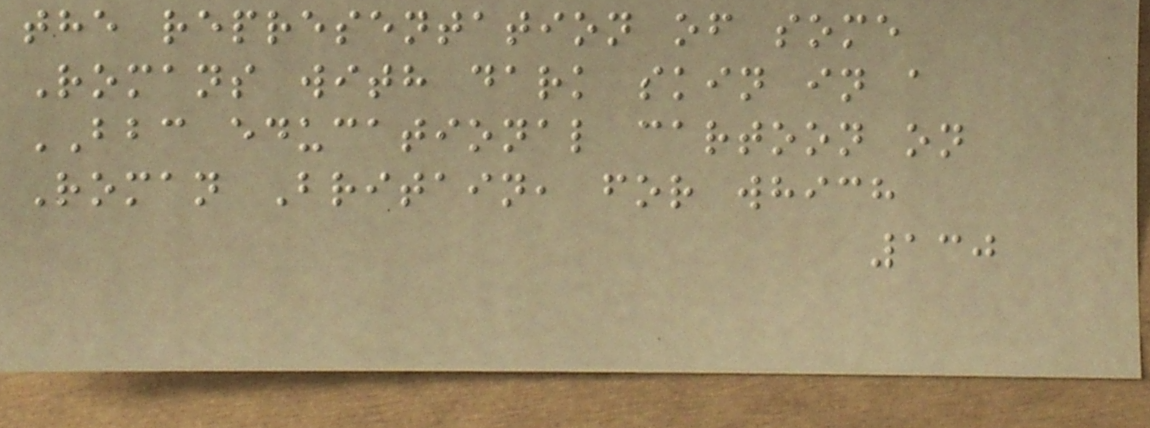the representation of some
Romans with dark skin in a
BBC educational cartoon on
Roman Britain, for which
130
